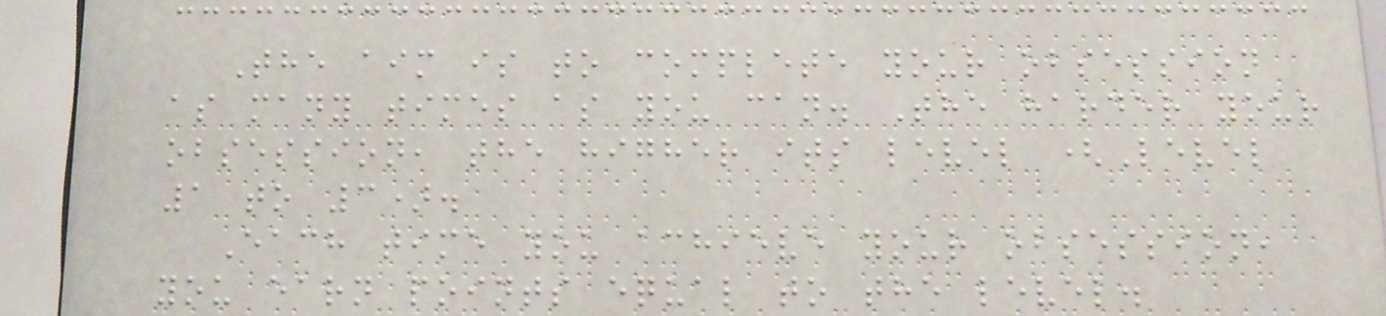The aim is to complete your obsession
as many times as you can. The harder your
obsession, the higher its level (Level
1 to 3).
Each time you achieve your obsession,
you earn points equal to the level.
